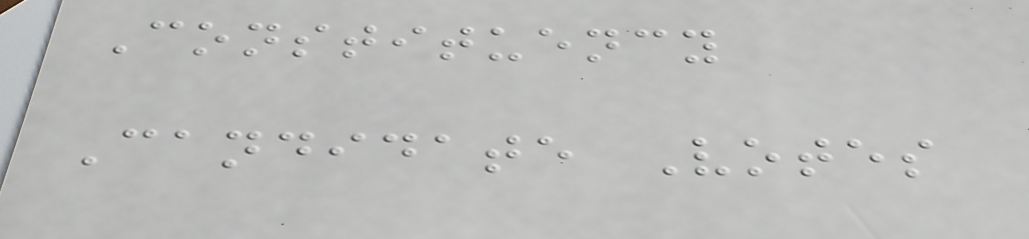Constituency
Candidate Votes
